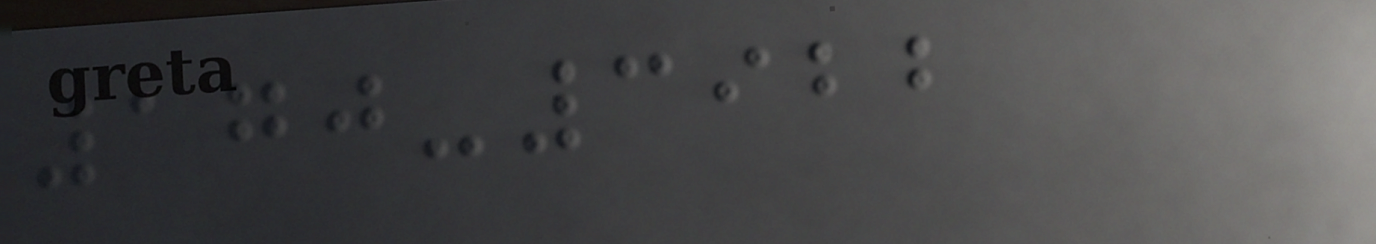170-3922
